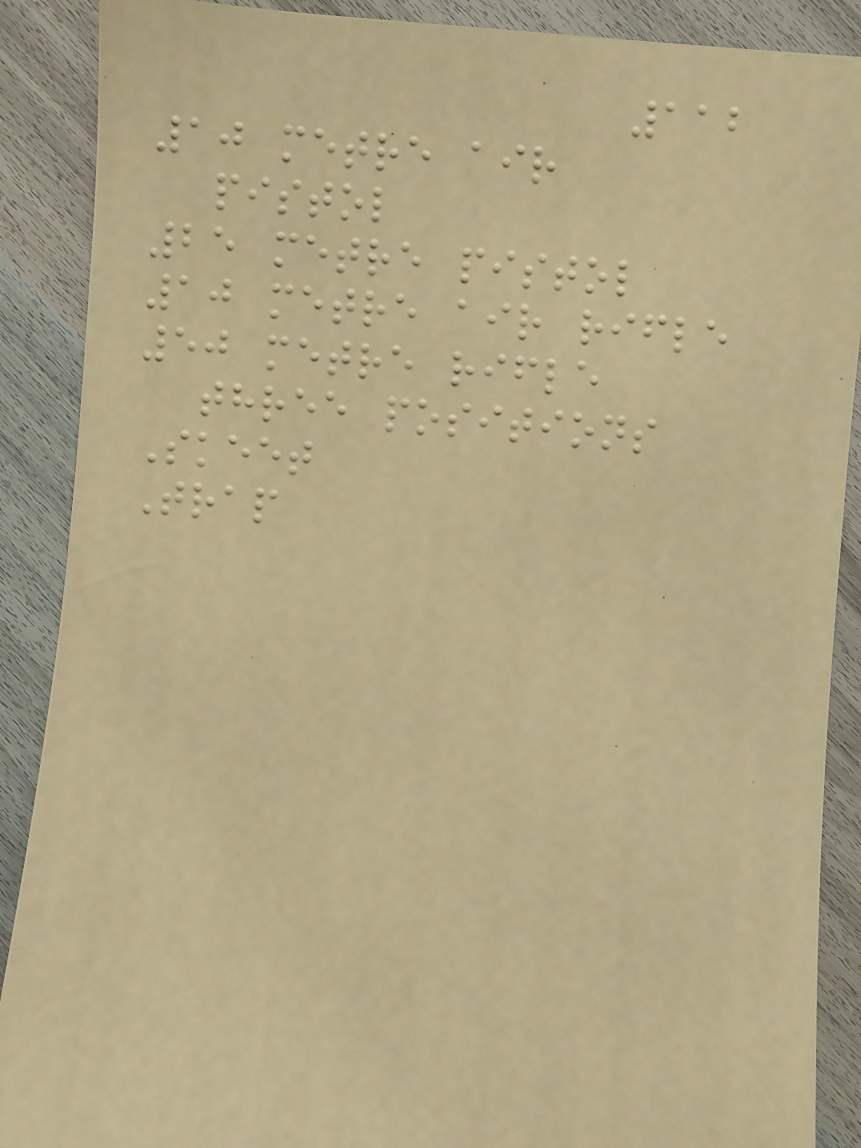112
10 metre air
pistol
25 metre pistol
10 metre air rifle
50 metre rifle
three positions
Skeet
Trap
